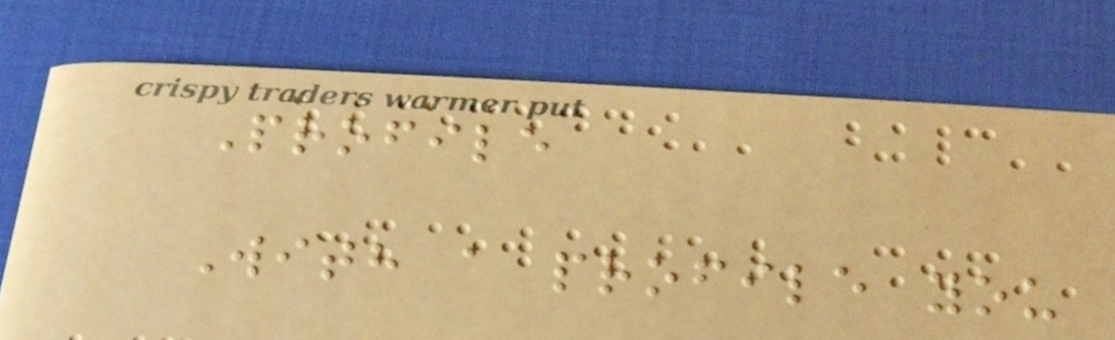Profile
With a profile you
